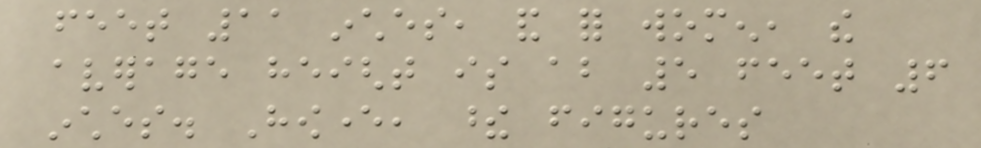feet 11 inches, and for women, the
average height is about 5 feet 6
inches. However, these figures
